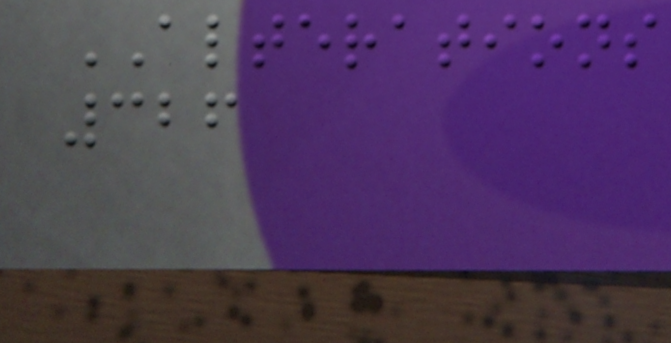ALTERATIONS
326
